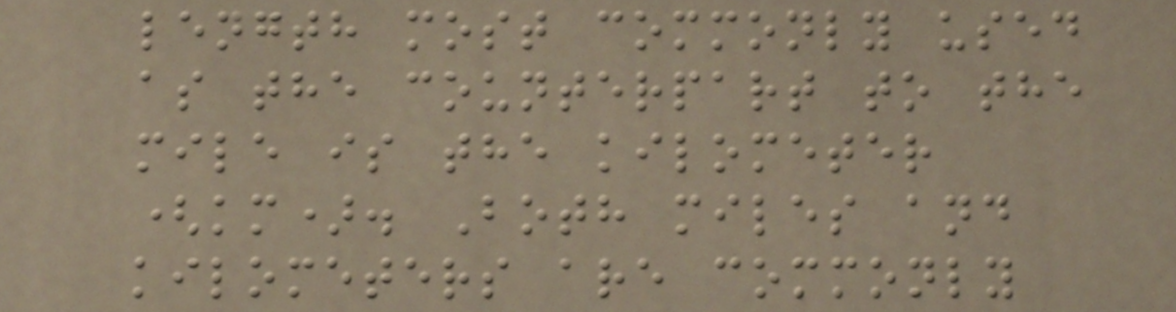length most commonly used
as the counterpart to the
mile is the kilometer
(km). Both miles and
kilometers are commonly
